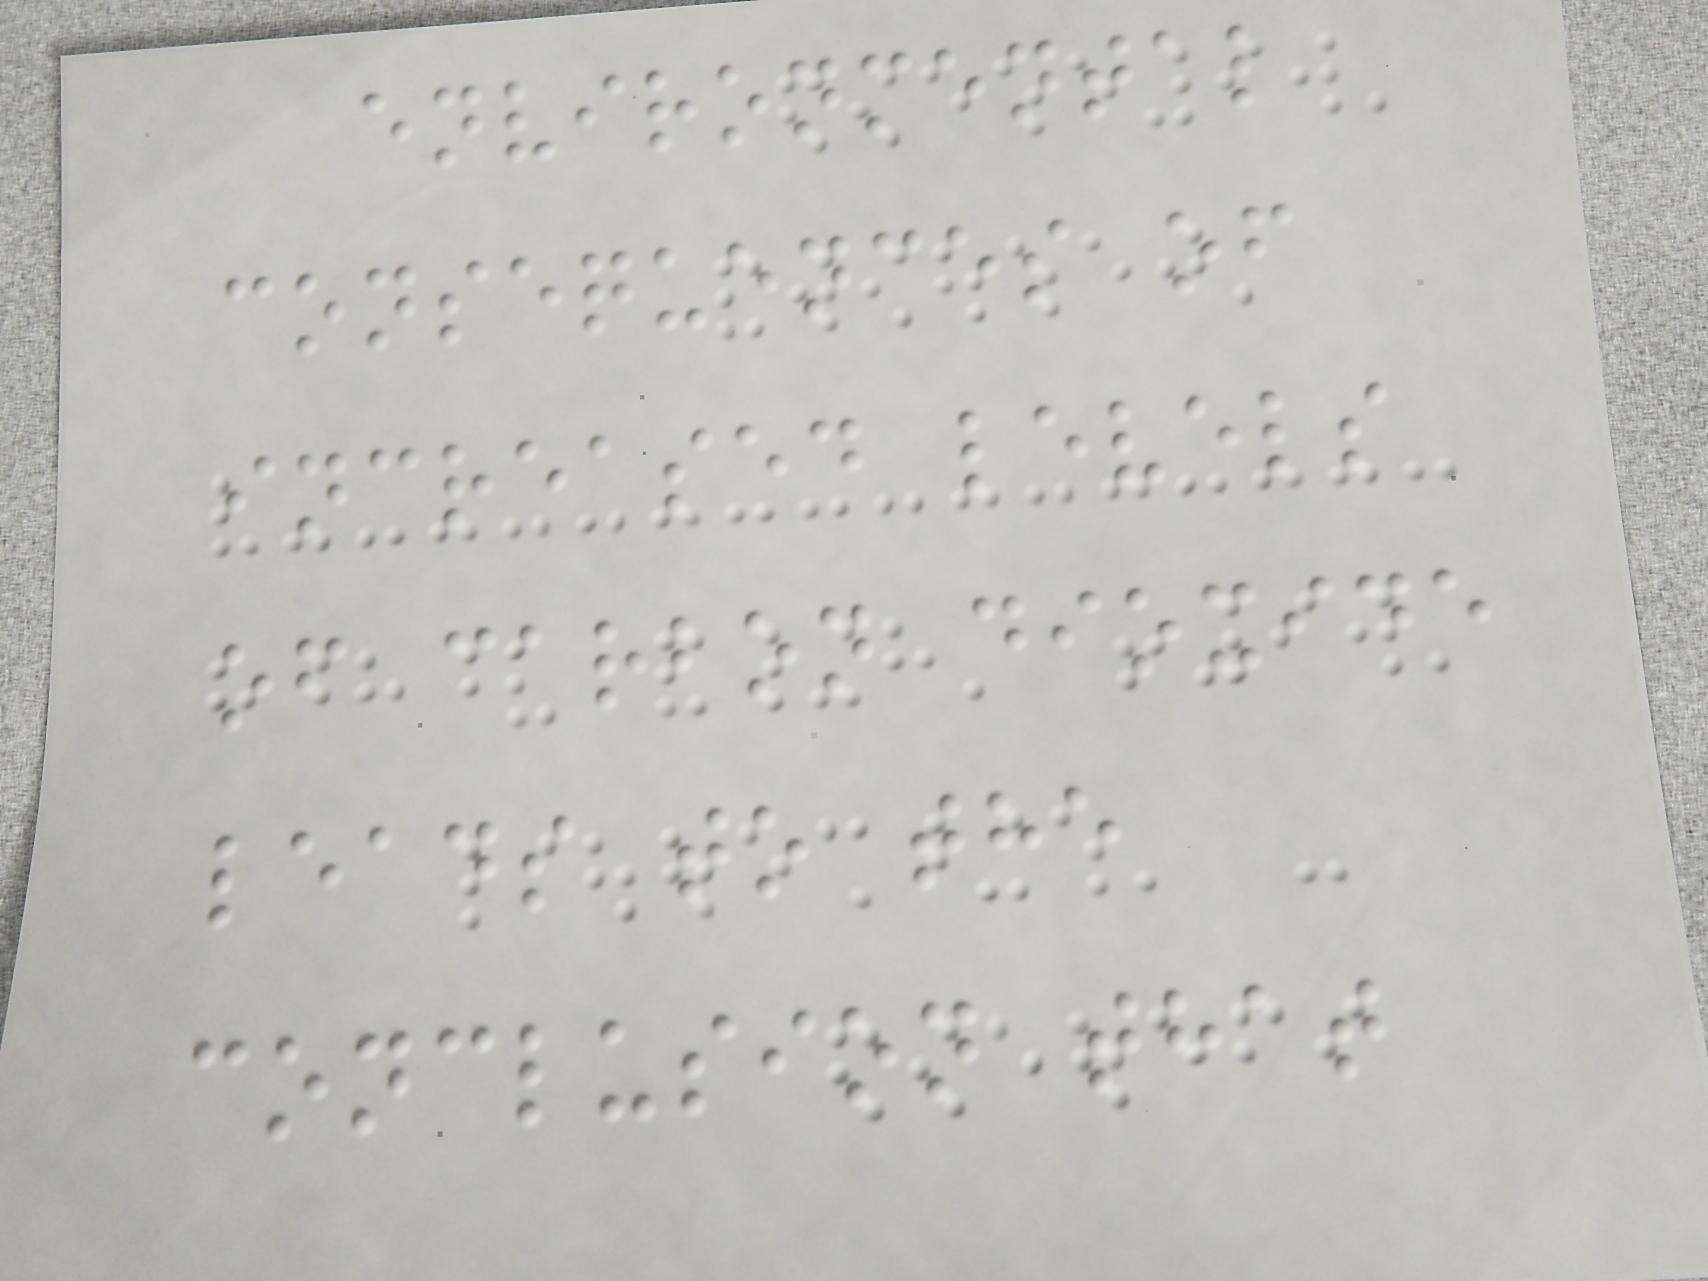environmental
consequences of
increased levels
of carbon dioxide
leads to the
conclusion that
